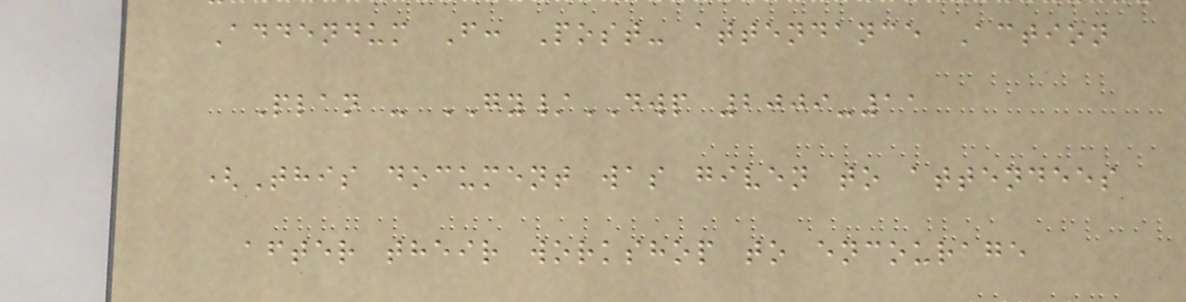Addendum F: Post- attendance Action
Plan - GY/DWP 2009-11
(This document was given to attendees
after their workshop to encourage
